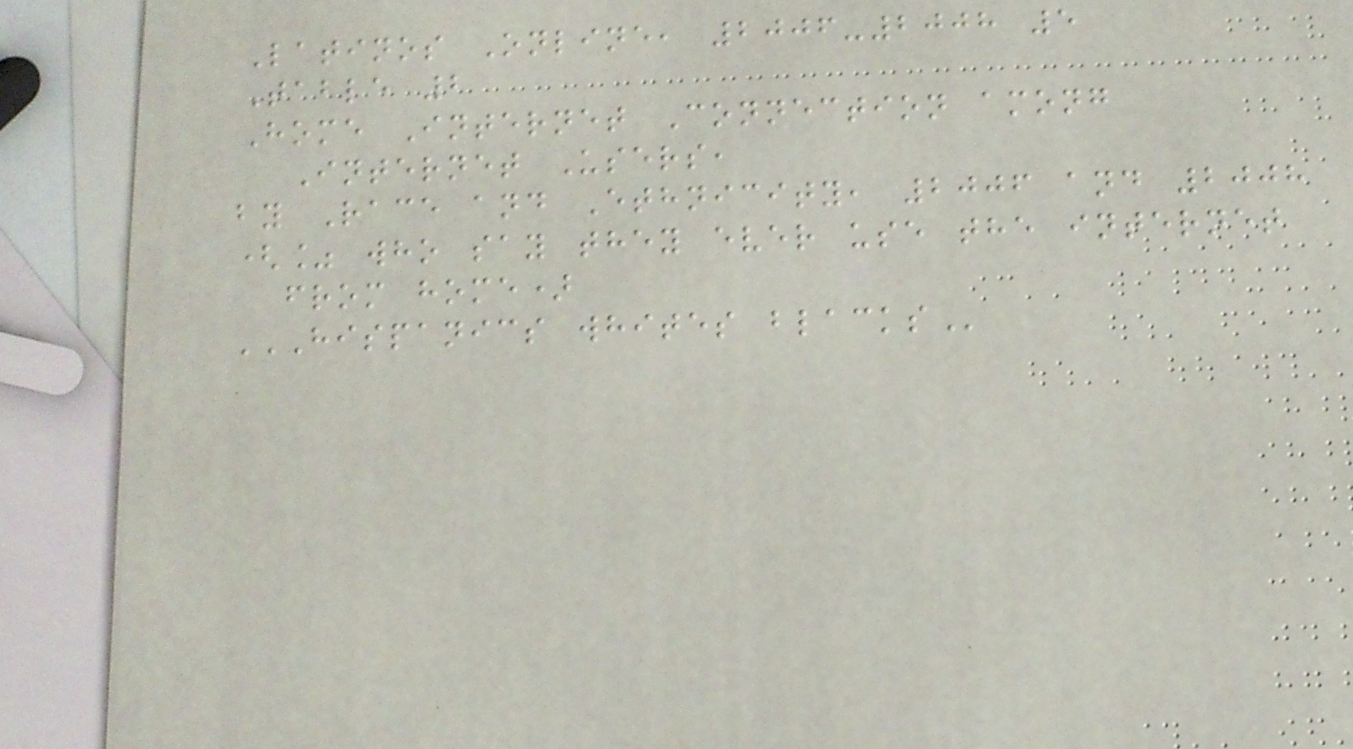Latinos Online, 2006-2008 5
Table 2
Home Internet Connection among
Internet Users,
by Race and Ethnicity, 2006 and 2008
(% who say they ever use the internet
from home)
HISPANICS WHITES BLACKS
